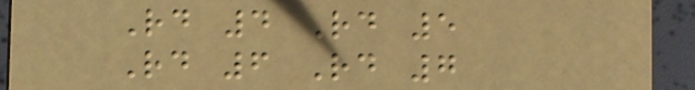Rd 4 Rd 5
Rd 6 Rd 7
